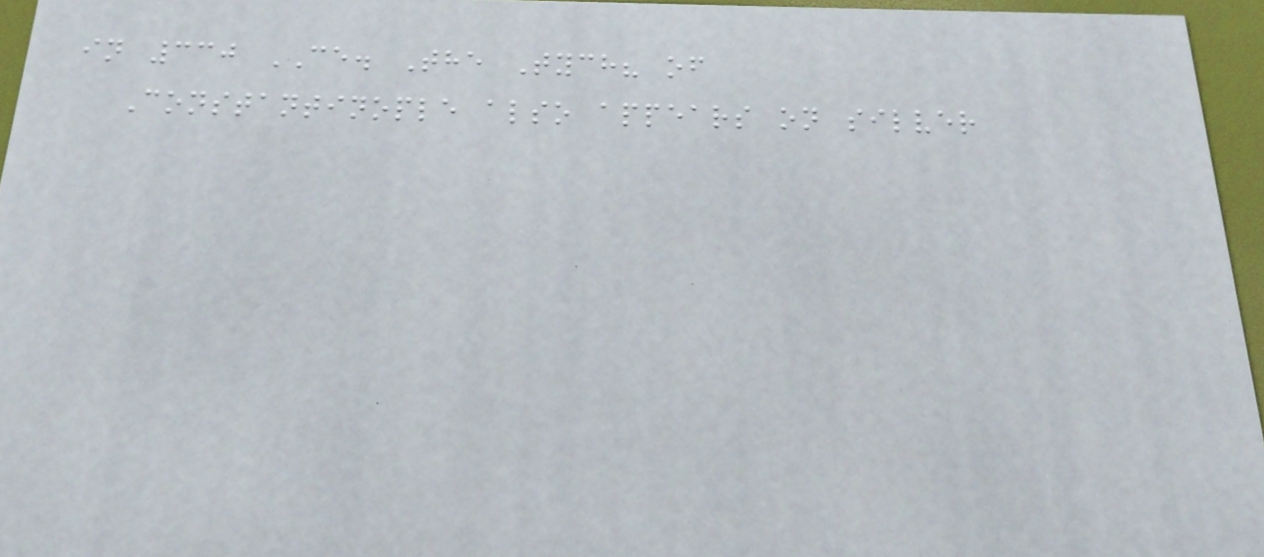in 330 CE. The Tych? of
Constantinople also appears on silver
